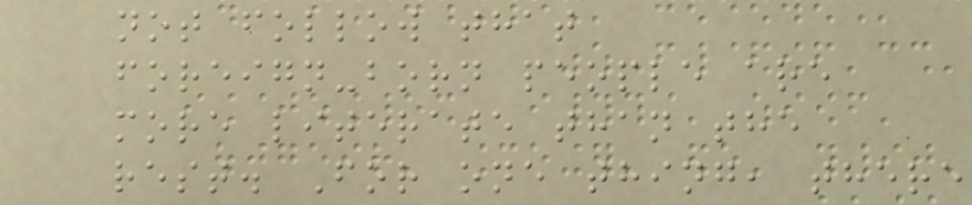not follow that
foreign-born people are
more literate than the
rest. For one thing, there
